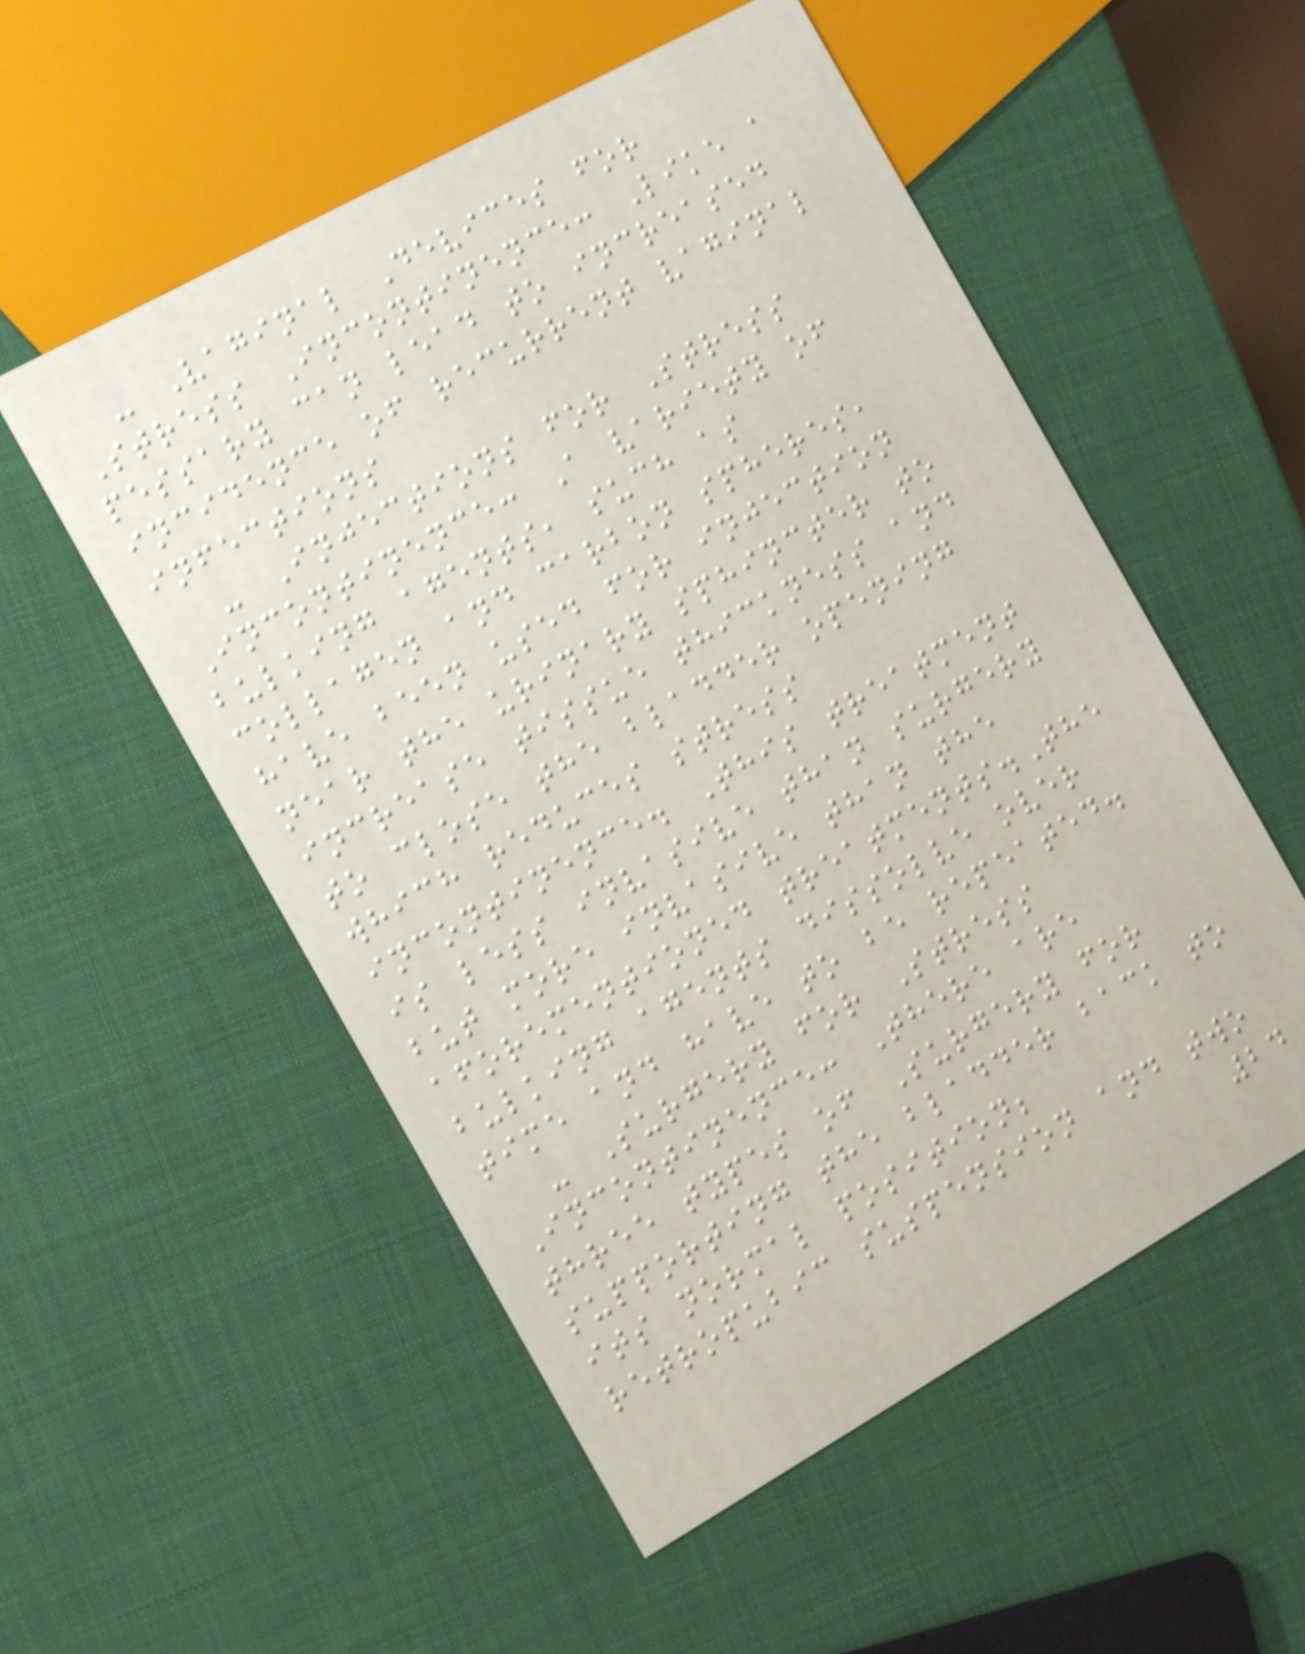- Vaginal Devices for
Stress Incontinence: Like a
pessary can lead to increased
incidence of recurrent vaginal
infections
- Injections for Stress
Incontinence: A variety of
bulking agents, such as
collagen and carbon spheres,
have been used for injection
near the urinary sphincter to
increase tissue thickness and
to close the bladder opening
which reduces stress
incontinence. This treatment
is less invasive than surgery
but more invasive than the
aforementioned treatments.The
bulking agents dissolve over
time and have to be repeated.
- Surgery for Stress
Incontinence: There are
three types of Surgery for
supporting the bladder back to
its normal position;
retropubic suspension and two
24
